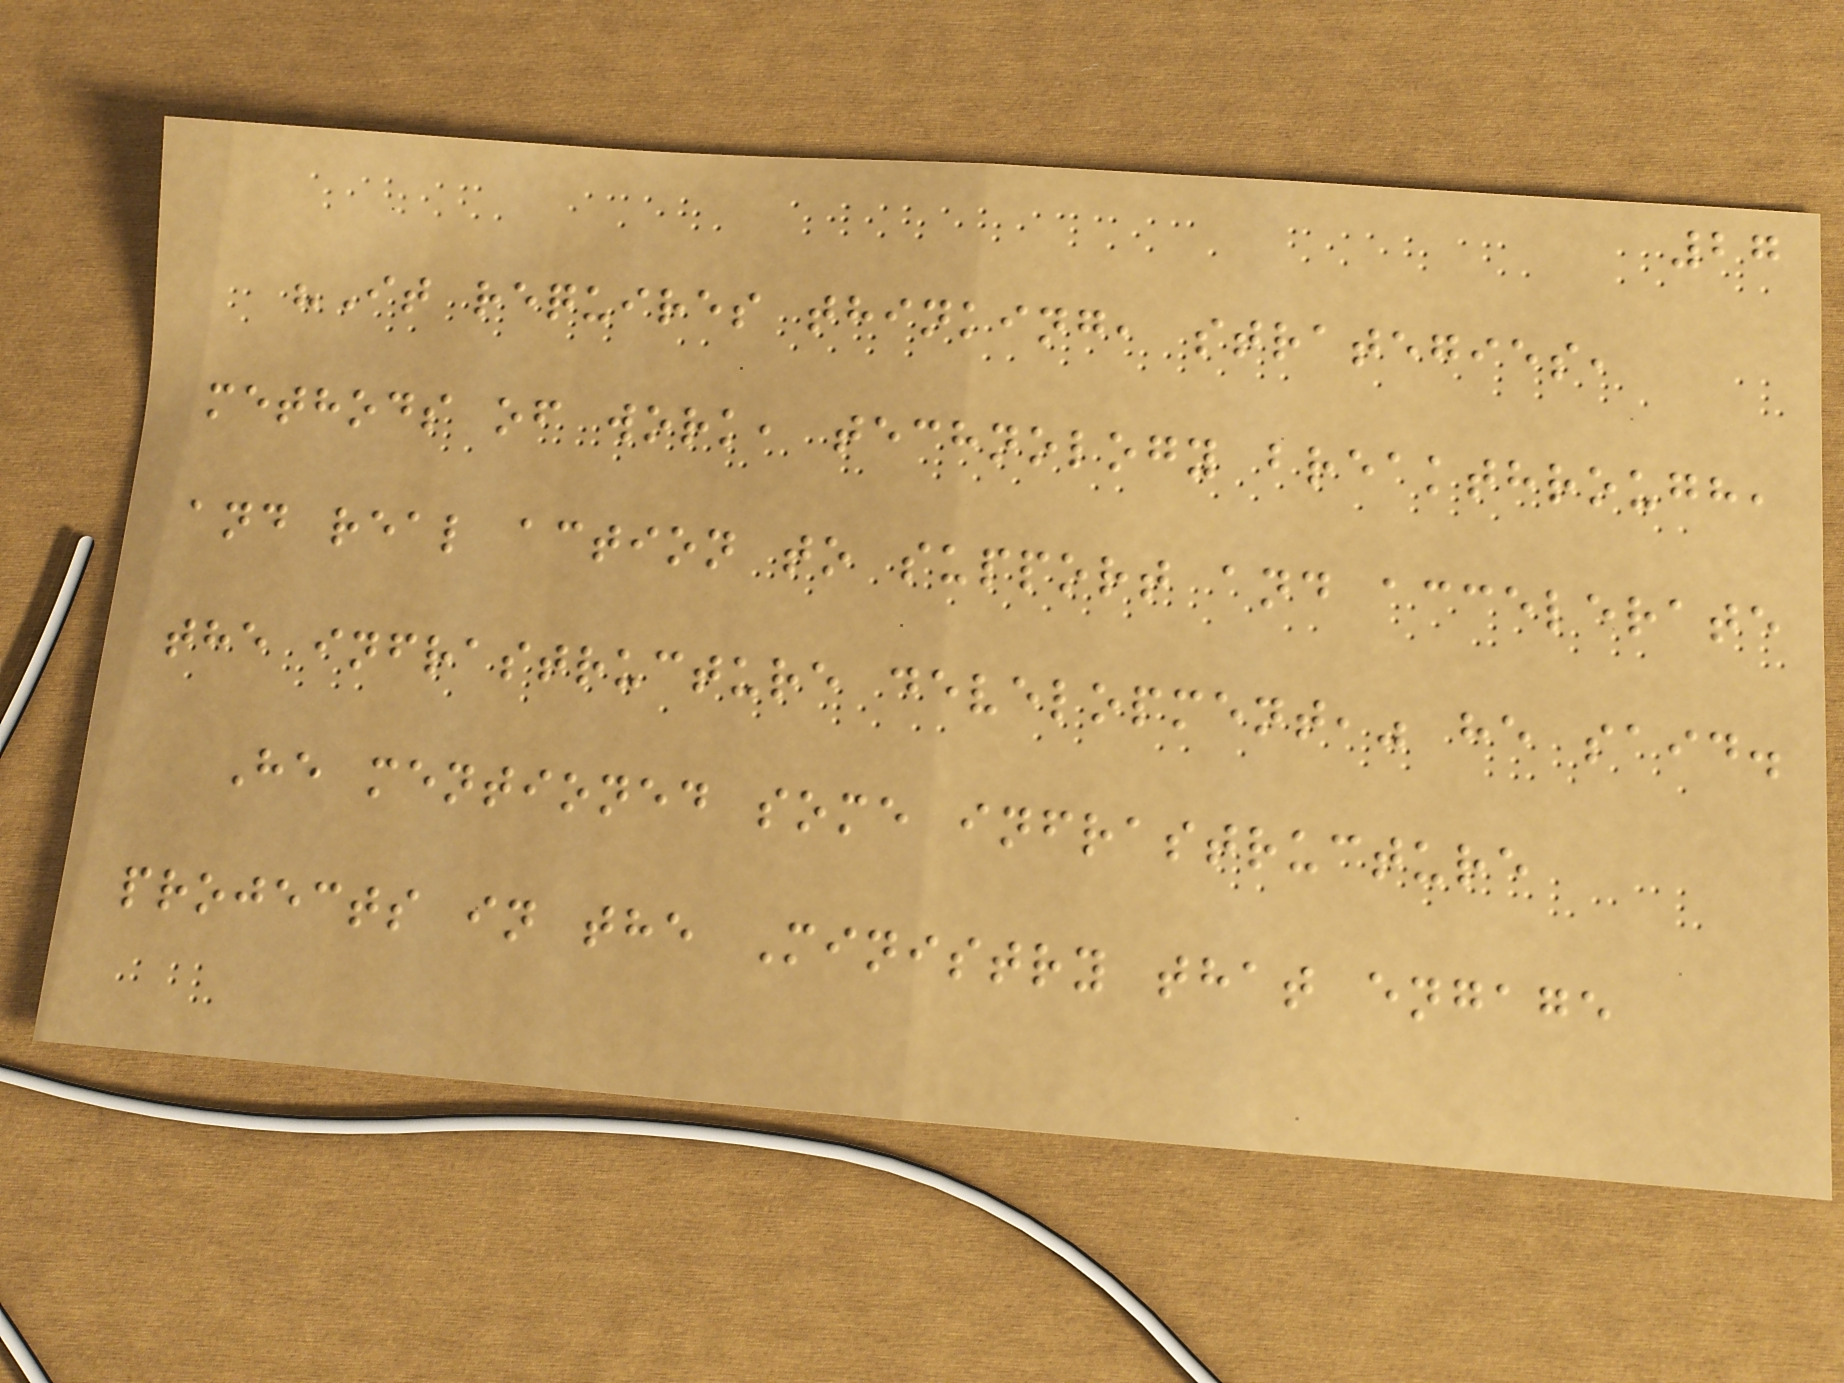27
"It requires thinking, strategies,
methods of work, technology breakthrough,
and real action to support and accelerate
the infrastructure development," he said.
He mentioned some infrastructure
projects in the Ministry that engage
